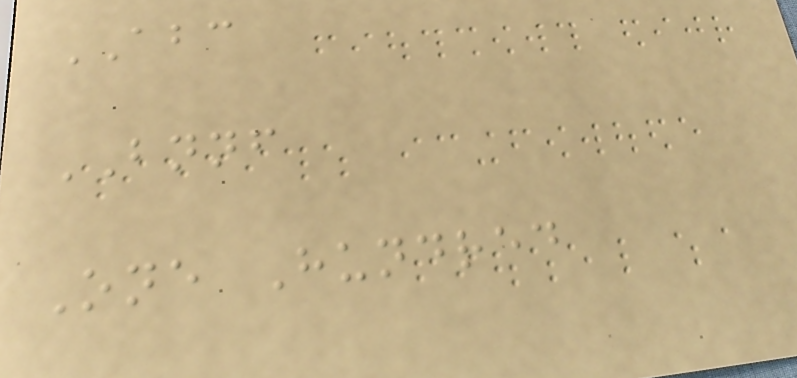ABC
BNNF
One Hundred
